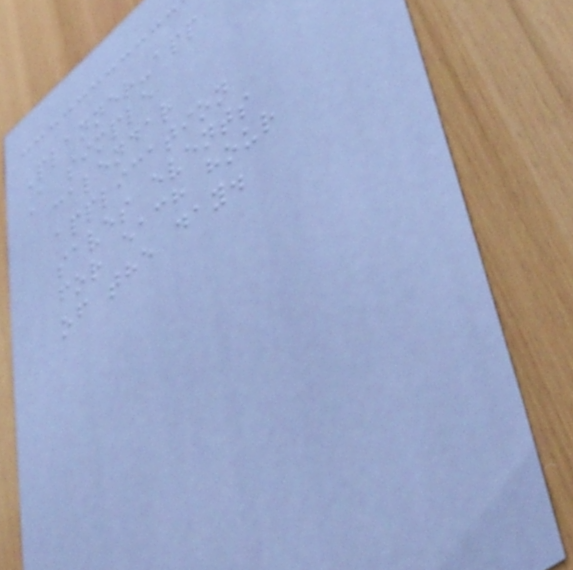Planner-app
A simple
calendar
application
saves events
for each hour
of the day.
